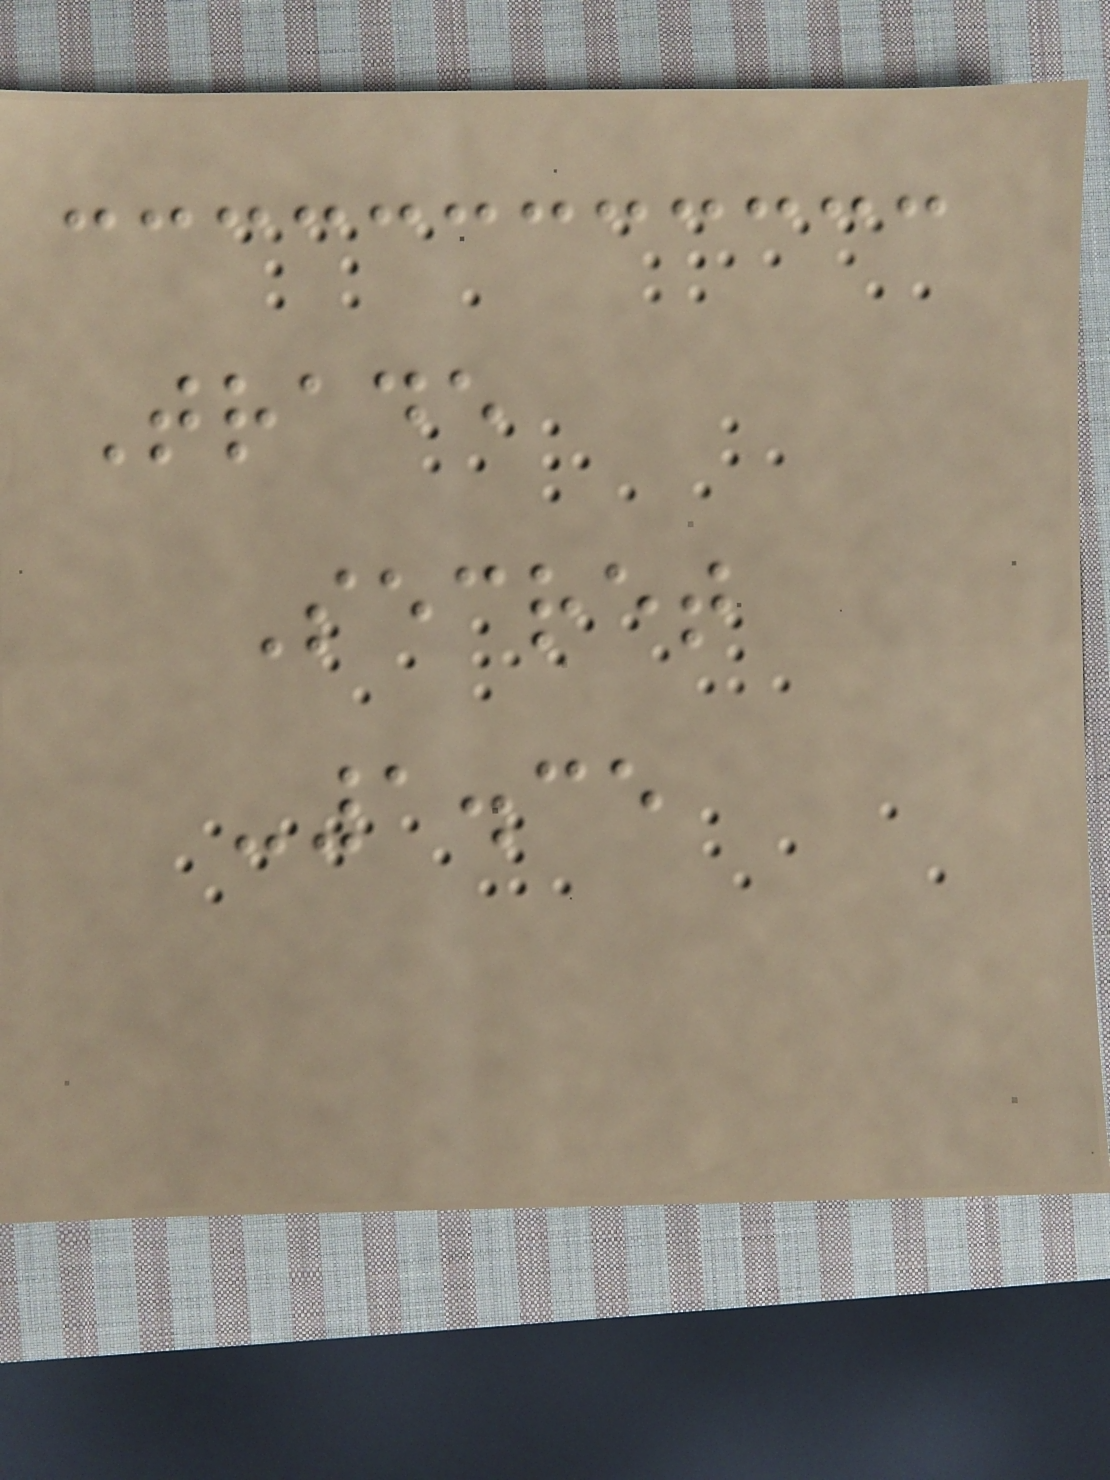Trade
Secret
-1.35
